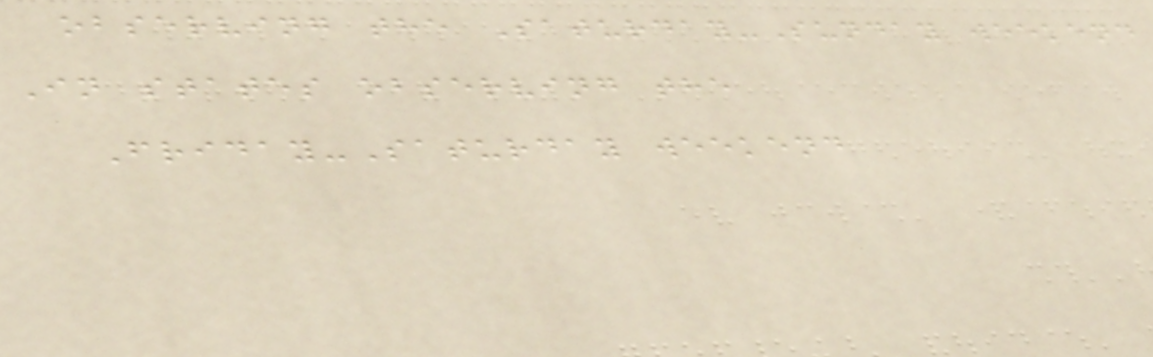observing the Saturday-Sunday weekend
In states observing the
Friday-Saturday weekend
